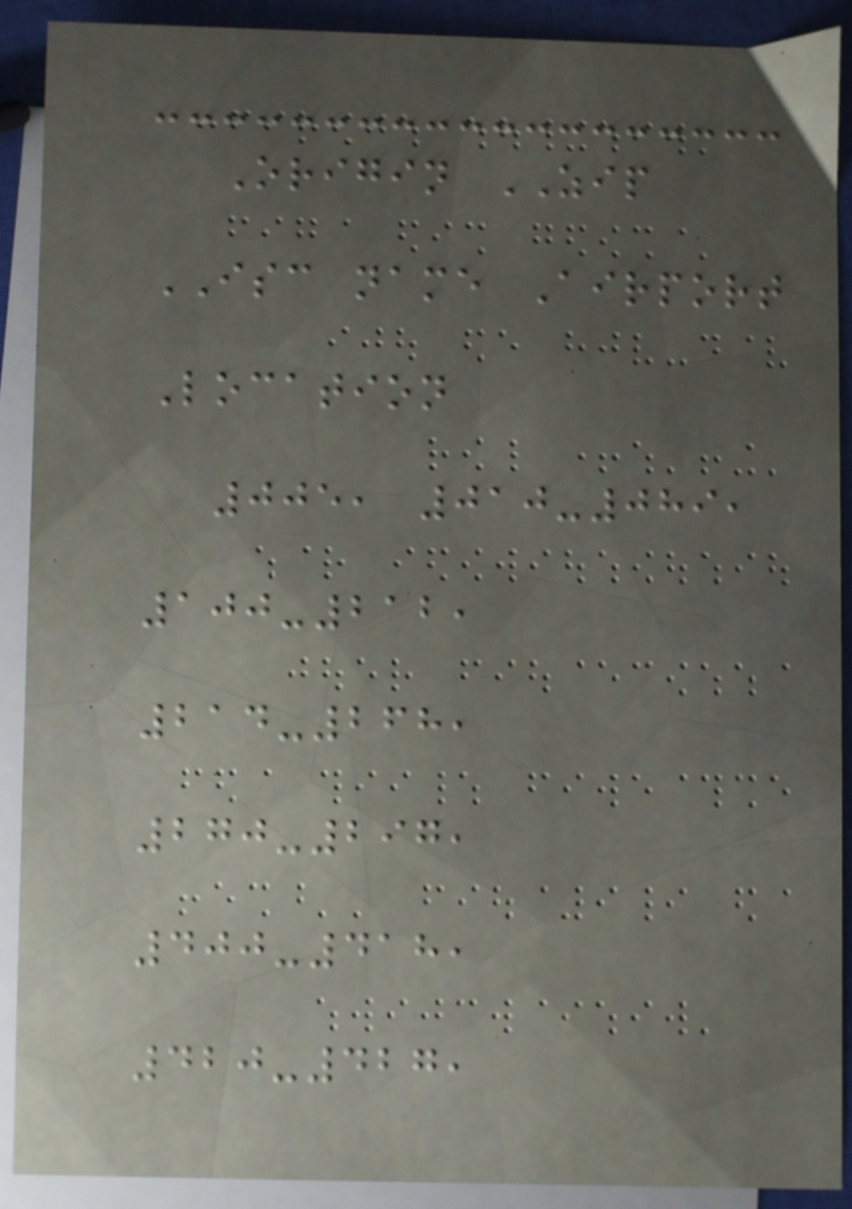Origin ZIP
ISC name Airport
Location
005, 010-089,
100-212,
214-268,
270-297,
400-418,
420-427,
